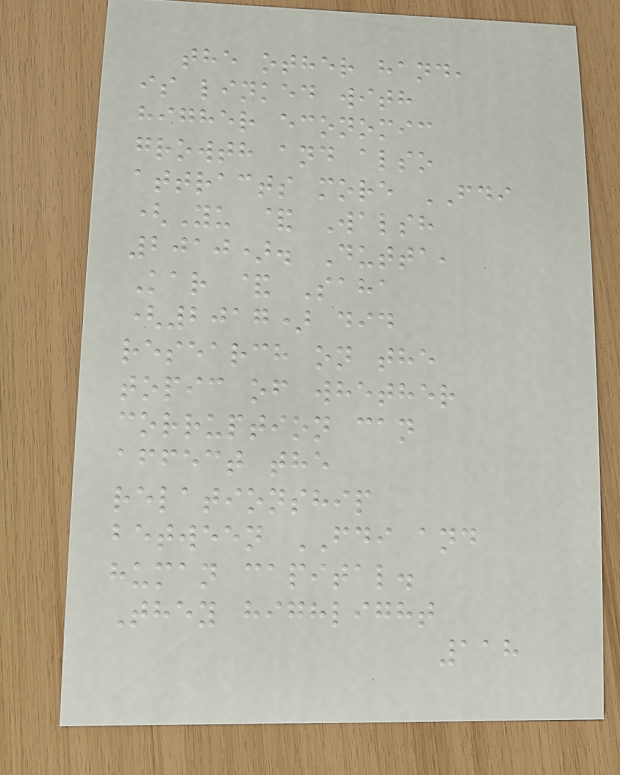the other hand,
is linked with
higher economic
growth and also
attracts more FDI
(Yu & Walsh
2010). Dutta,
Kar & Saha
(2017) did
research on the
topic of whether
corruption can
affect the
relationship
between FDI and
human capital.
They highlight
118
